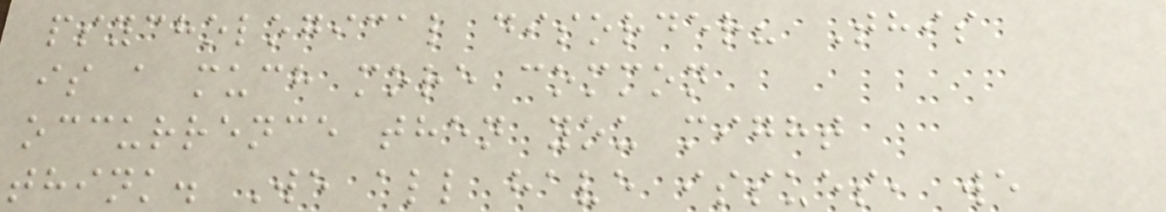psychological disorder? This
is a much more common
occurrence then you might
think. We all have issues, we
